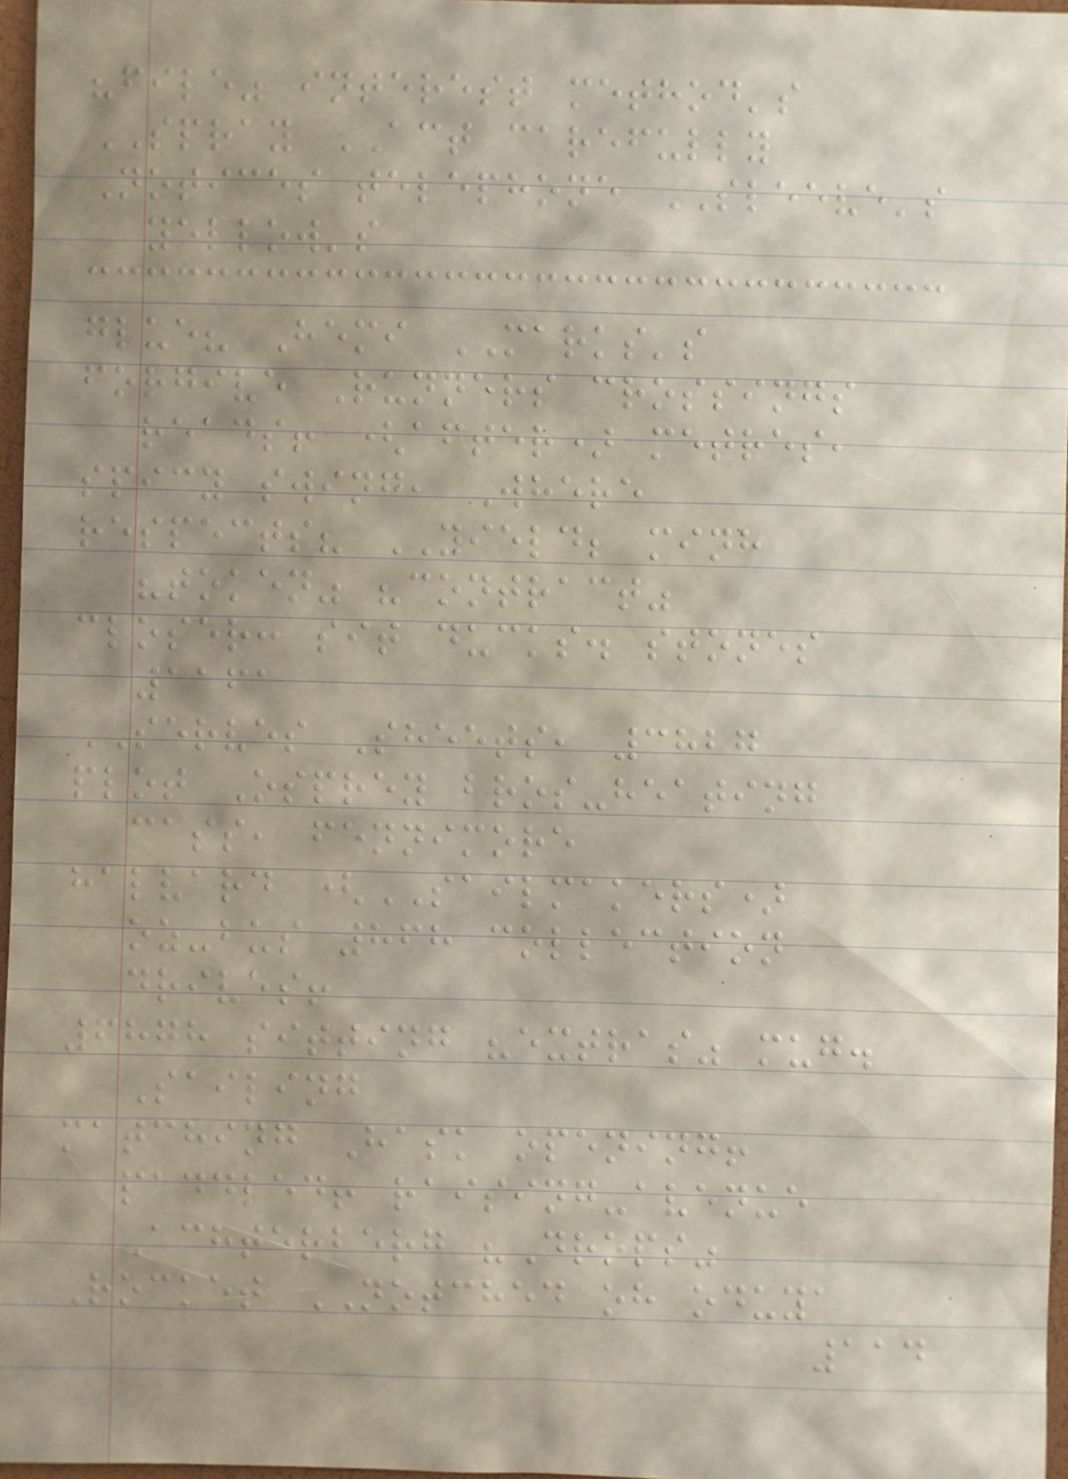"file" interest method's
SPRAY ACT carefully
Notices telephone SLEEVE's
yellow's
glue? Hemi MARKS's
forgive Runners crossings
reads! (after) metres,
spicy swing, Where
respects? YIELD; minh
"token" "contract"
closer: sit ducks. stones
1161
SERVES Sheets, 3827
plot Osprey bros-heating
cass, fennimore
halvard (SAILMAKERS)
oz-bus 868 collection
drives!
6878 sitting "extras" mug.
Sailing
matching Hask opening!
paddled! raising-avenue
Achterberg "Drops"
Rocket NOTCHED oh oduya
114
